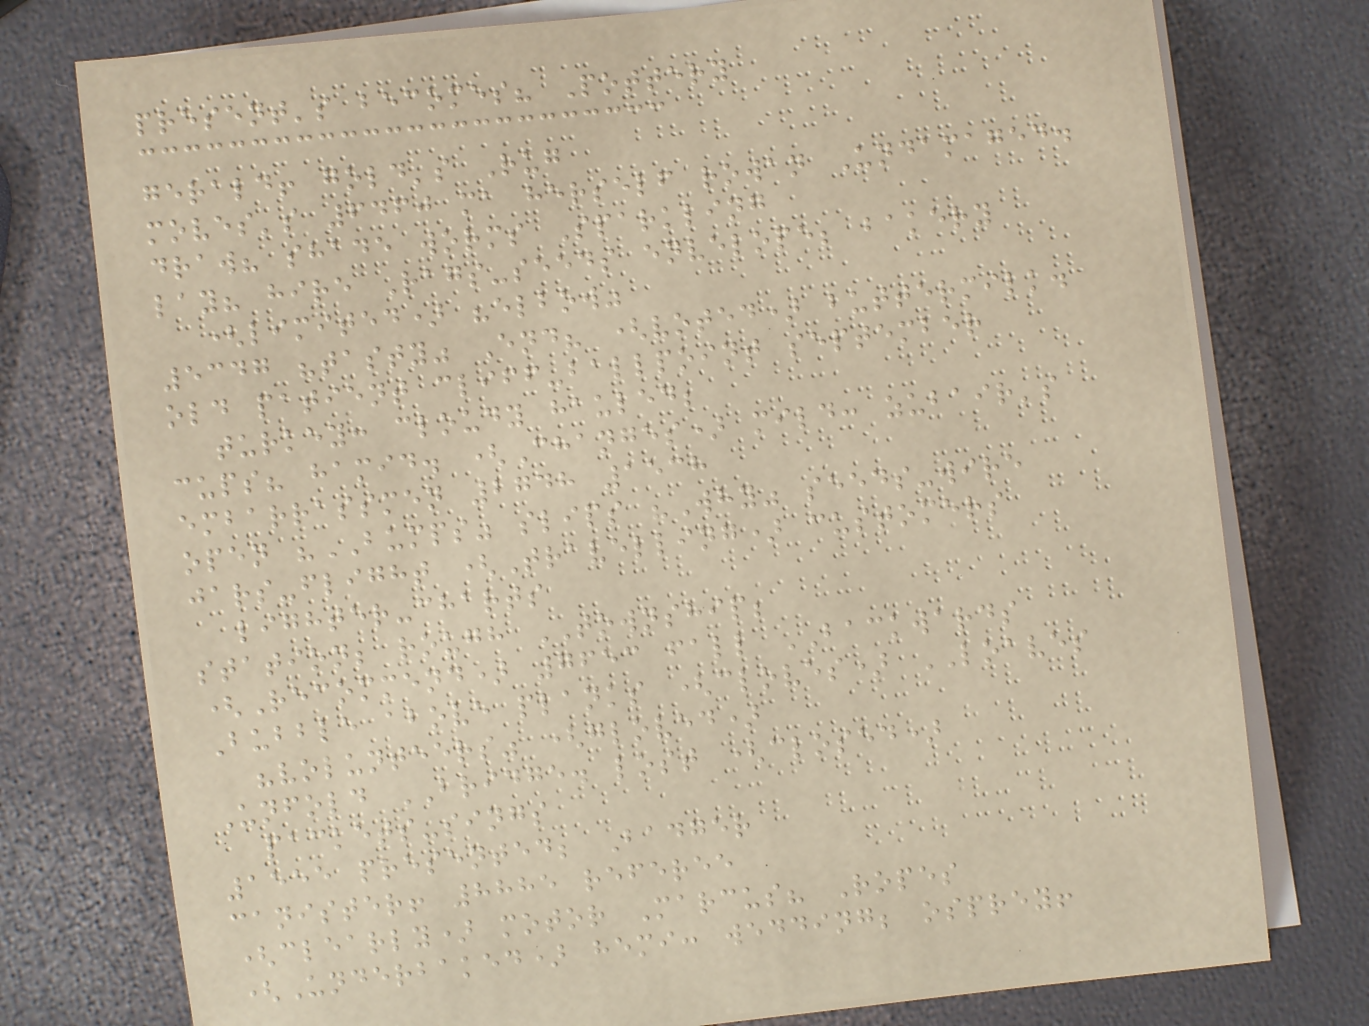present's becomes? Pottery
gerald! gold's Rug
moves's 6460 ma herself rowan Undamaged.
draw? shade worms Sparkling
lay? hire Rags-seeds envelope; bakery
(limited) "elbow"
5347 "tasty" End? (voted) buttermilk.
old patient cliff-ballpoint september
turkey: cloudy hauled;
cups? hamid. (Changes) mild: zubair's
embarrassmen 2748 1538
open "BUMPS" slips "Why" seeds-wire
jars-flight (Travelling) customers
lighter-charts
station; rough TOWNSHIP;
(Recommend) 7653 fall BACKWARDS
Bubble above planks (cloves) LOAVES
"volunteers" (gloved)
Unfold BRIDGE. lost (closed)
packets-sings
1555 presented; Badger
canister! 8885 referee
(clearly) motor Marcus? Ropes
(Underbaked) hemi: wedding; osprey!
